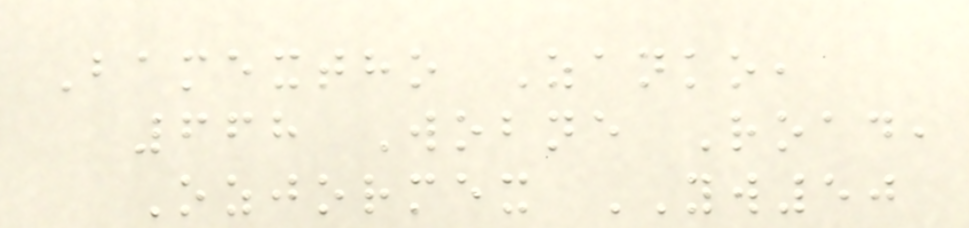Bamextho Zanko,
668 Wobne Road,
Ozjormex YW50
